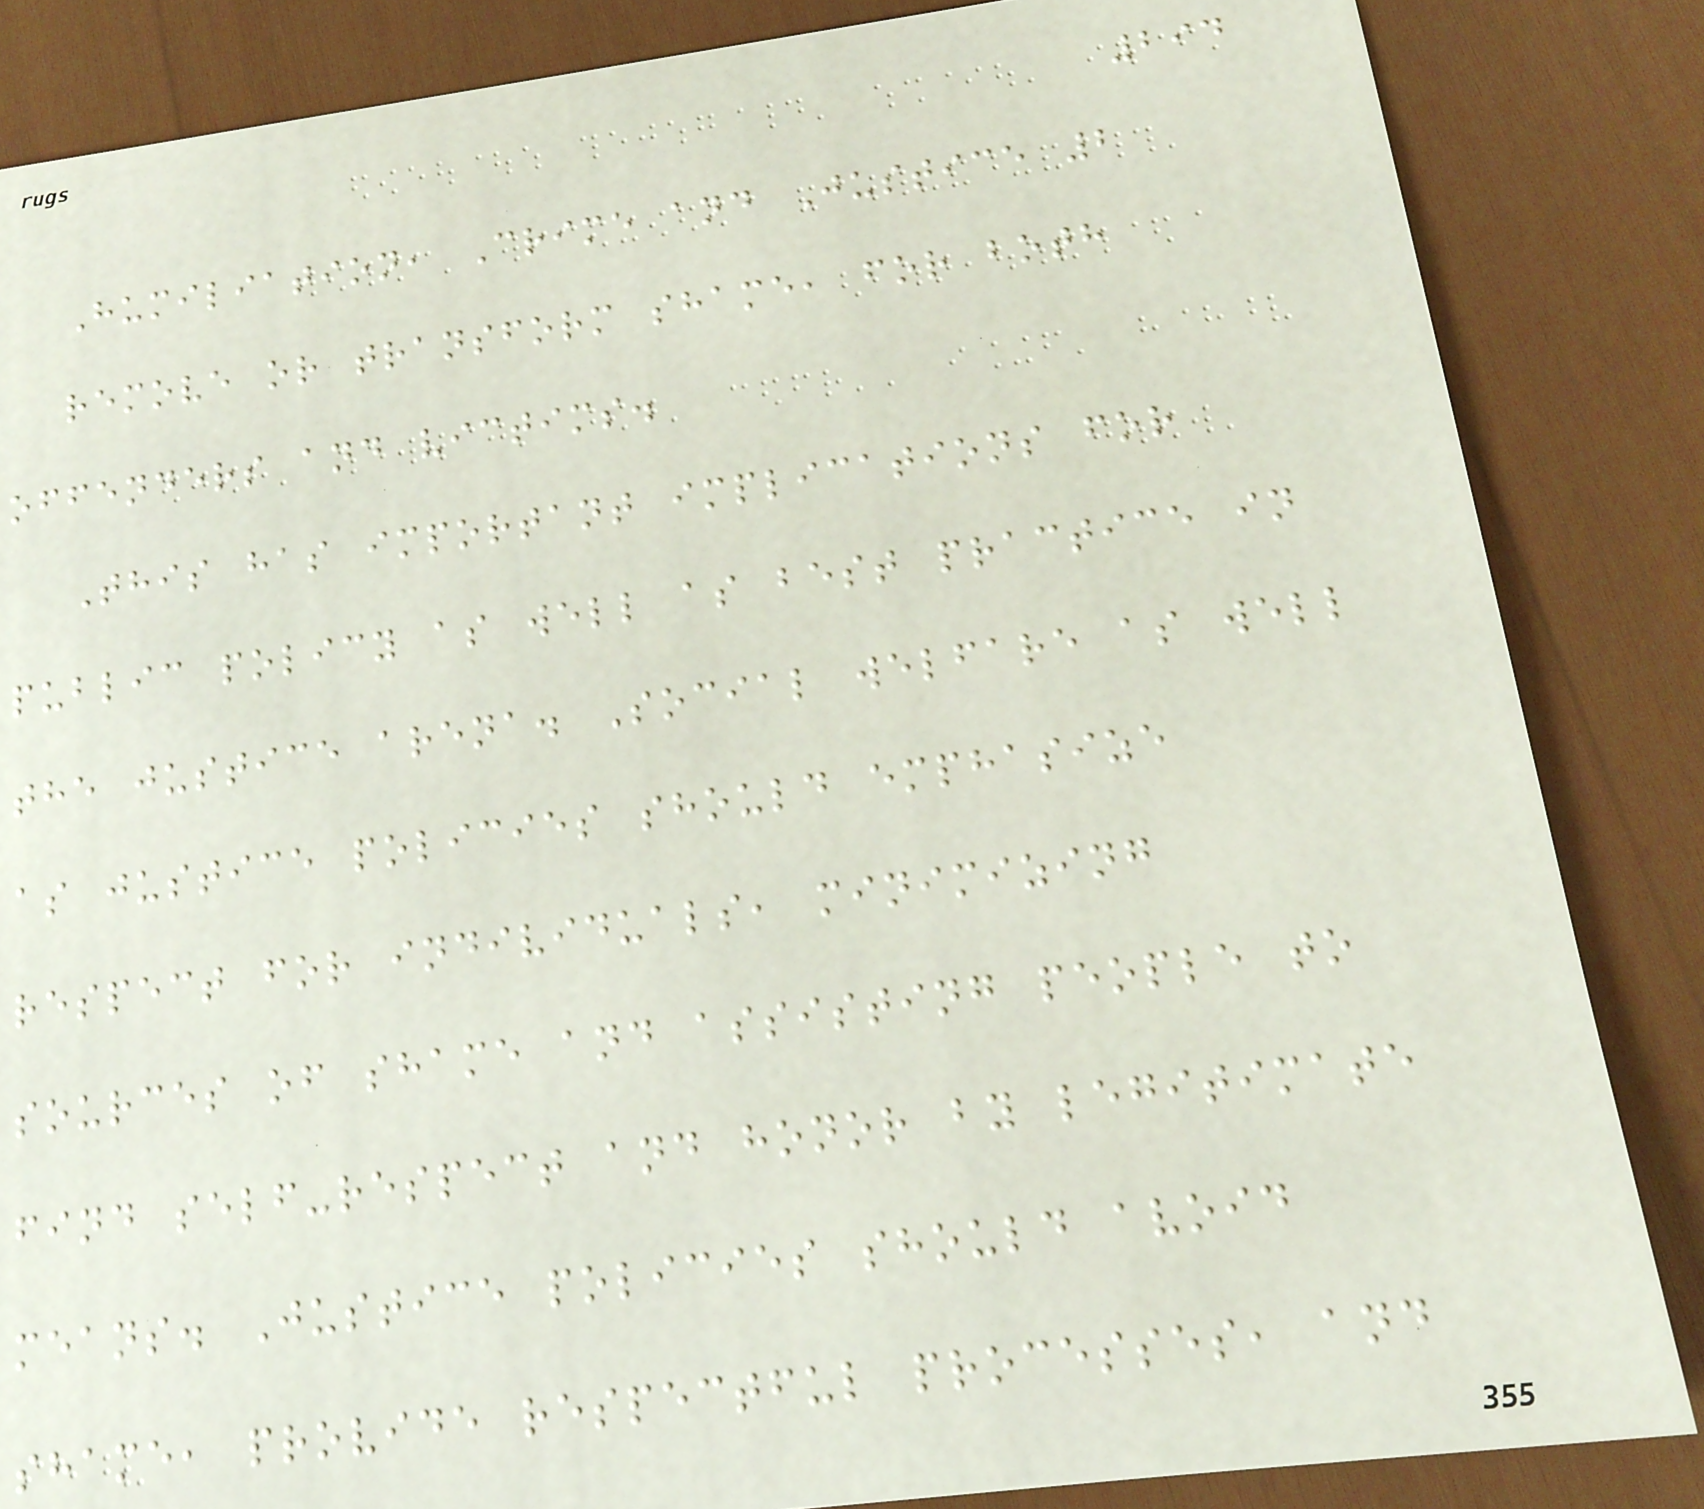294
Humiliation, Crime and Justice 2
remove or transform shame, for both
offenders and victims.
This has important implications for
public policy as well as best practice in
the justice arena. Social welfare as well
as justice policies should emphasize
respect for individuals, minimizing
sources of shame and assisting people to
find self-respect and honor by legitimate
means. Justice policies should avoid
shame, provide respectful processes, and
